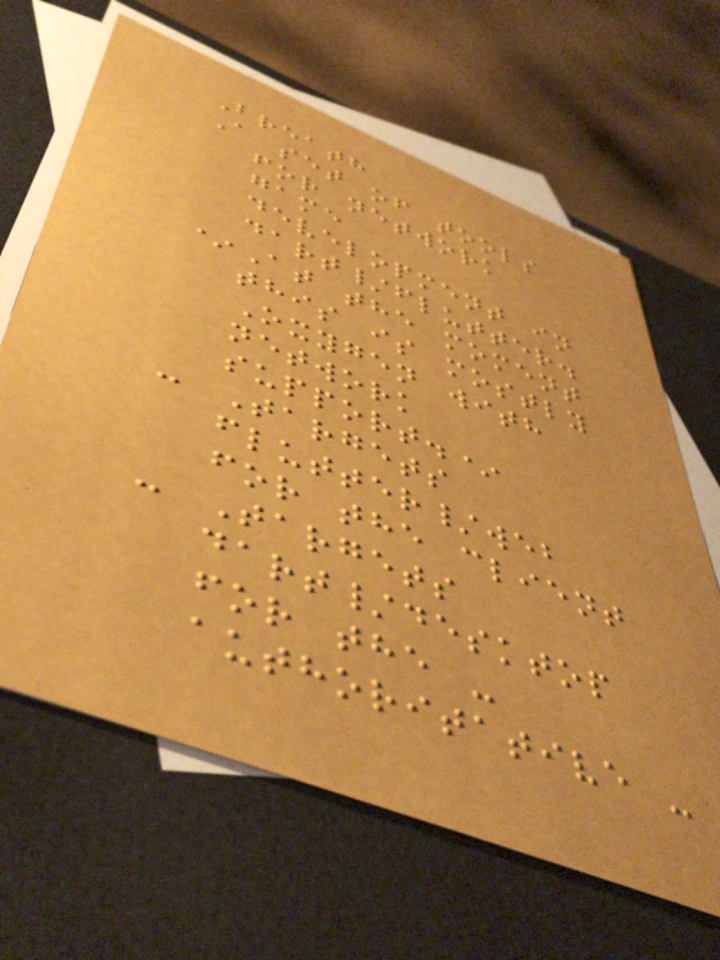Breath
A set of tools
for network
game
development in
dart/flutter.
*At the moment
this is mostly
Oxygen with
network
support.*
- Targets
flutter/web
for the client
- Targets
dart/desktop
for the -
authoritative -
